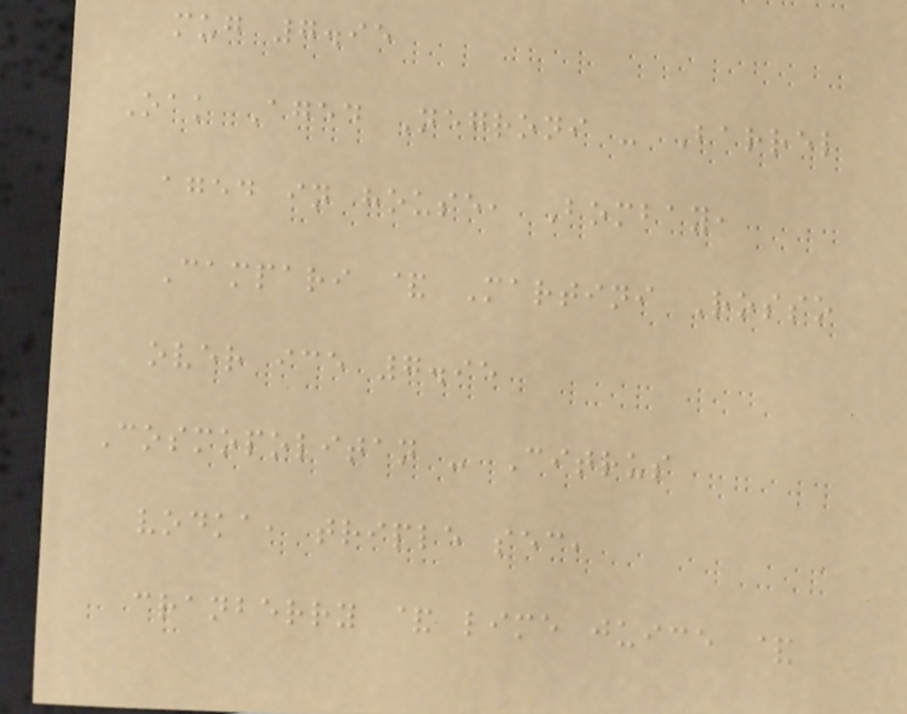mug 7.95
Oak Aged Negroni - Barrel
aged in house, Bombay,
Campari & Martini Rosso
over ice 7.95
Cosmopolitan - Citrus
vodka, triple sec,
cranberry & lime juice &
